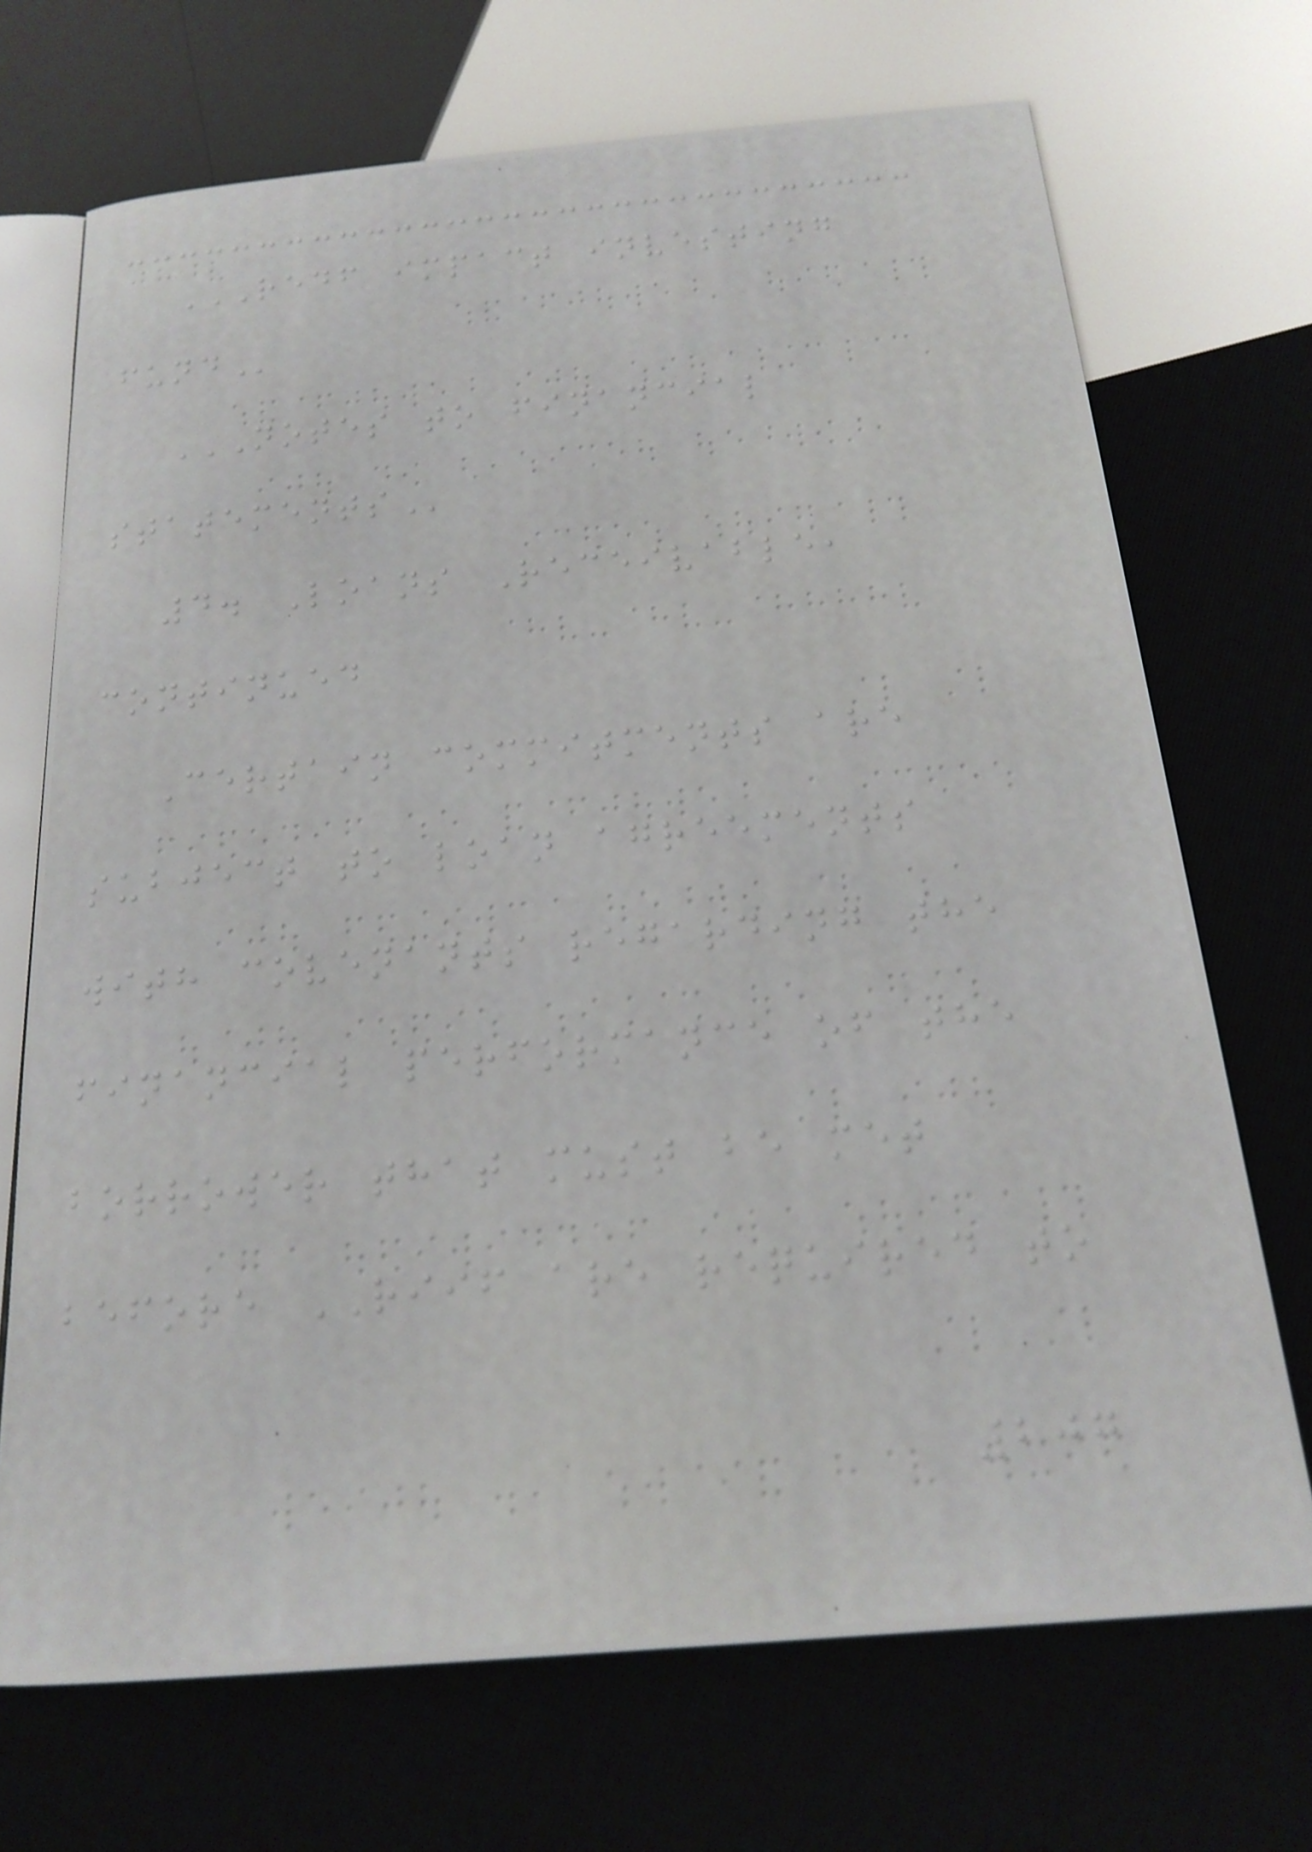REDF IMPACT INVESTING
FUND
NOTES TO FINANCIAL
STATEMENTS
4. Loans Receivable,
continued
Certain commitments are
subject to loan agreements
with covenants regarding the
financial performance of the
borrower that must be met
before RIIF are required to
207
